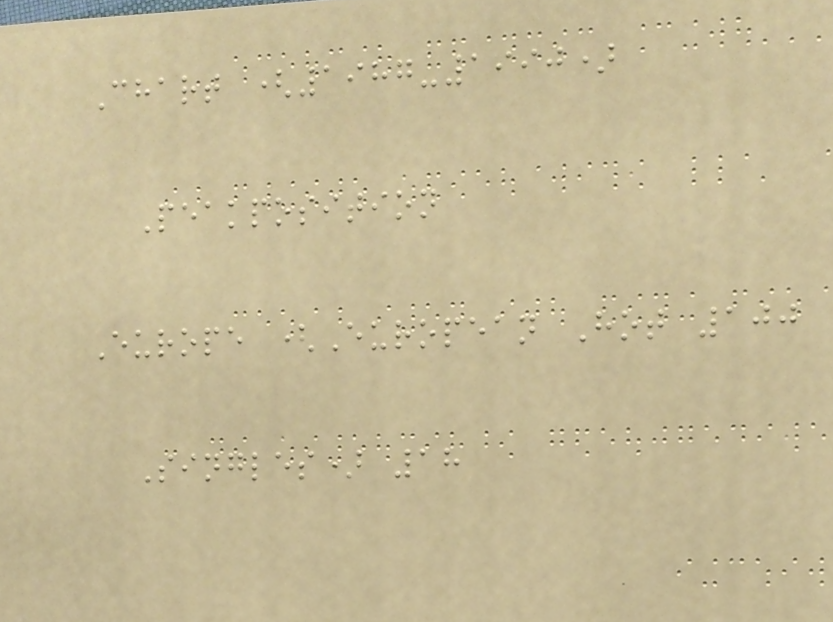Chart (1987-1990)
Peakposition
Europe (European Hot 100
Singles) 18
